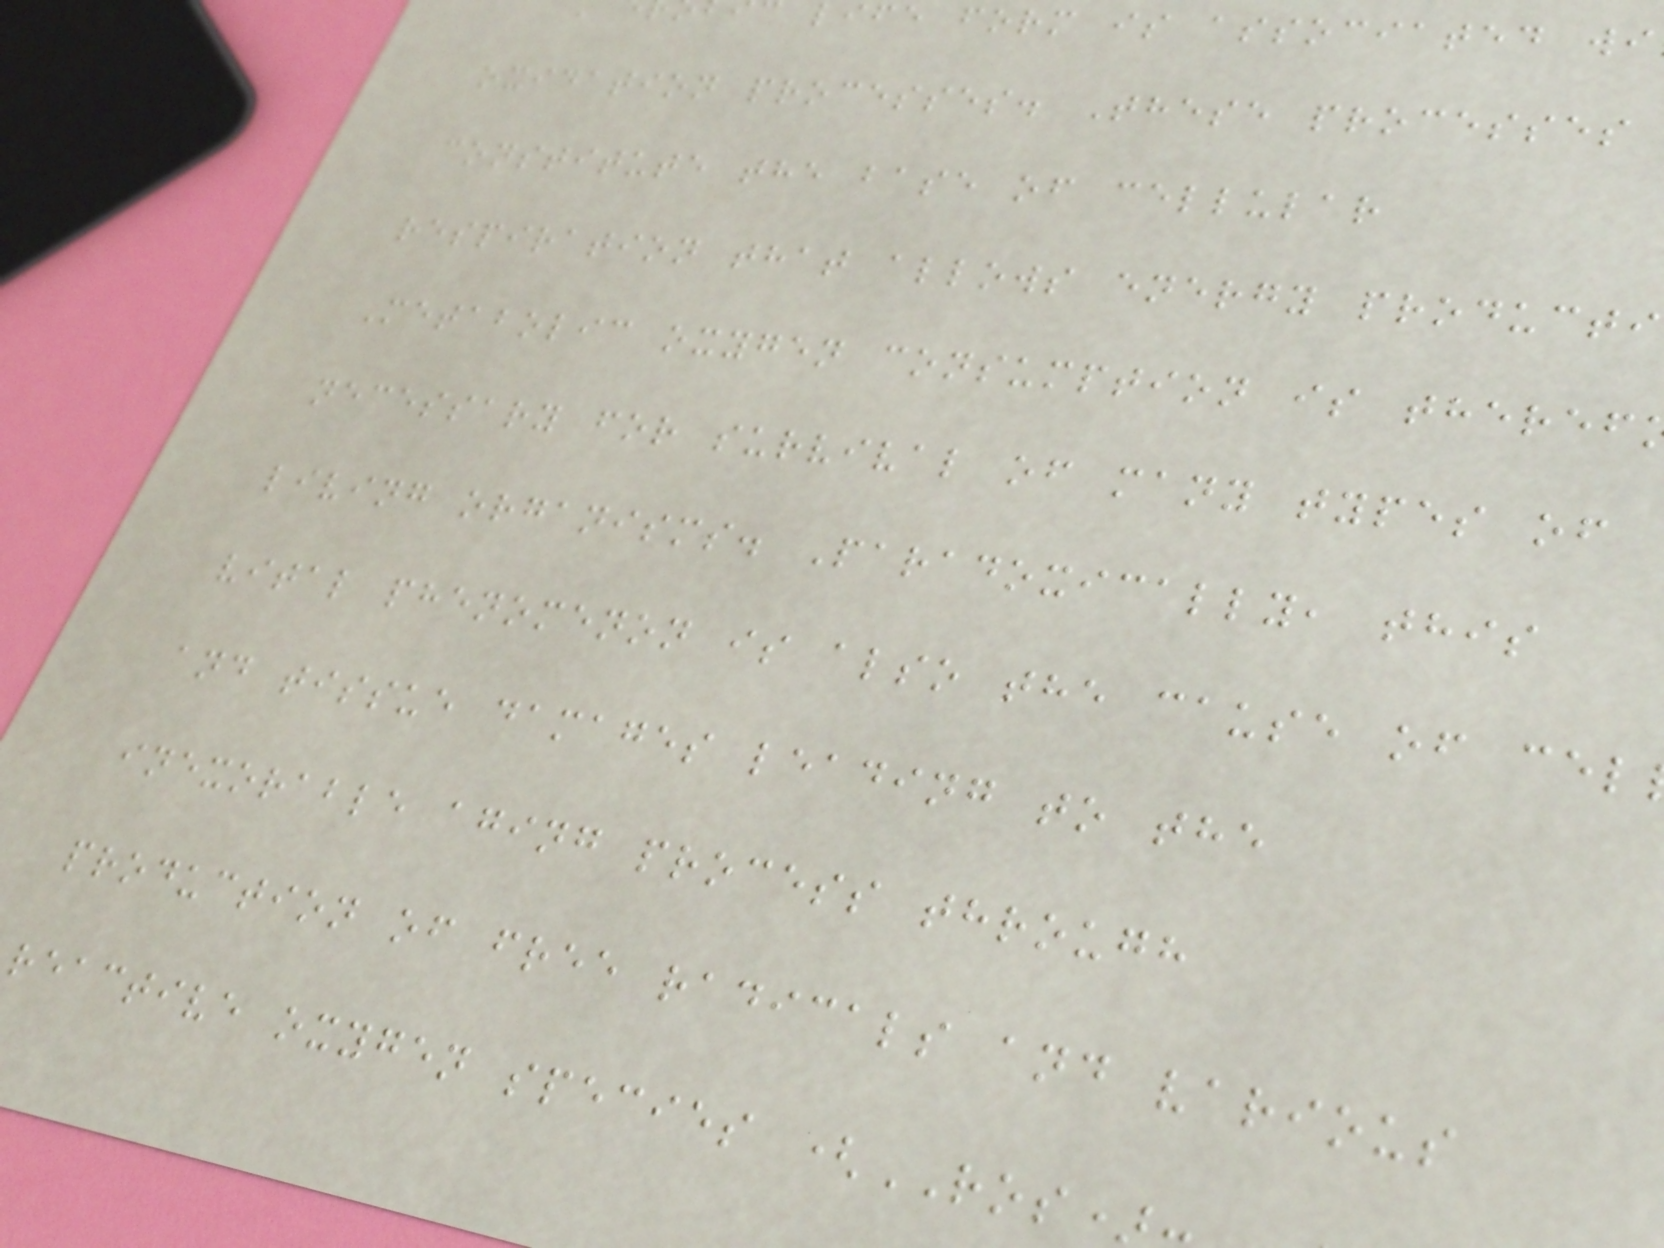life form is associated wi
oxidation processes. These processes
constitute the base of cellular
respiration that allows energy producti
Metabolic oxygen consumption is theref
necessary for survival of many types of
living organisms. Paradoxically, this
vital phenomenon is also the cause of cel
and tissue damages leading to the
inexorable aging process through
production of free radicals and various
reactive oxygen species (ROS
